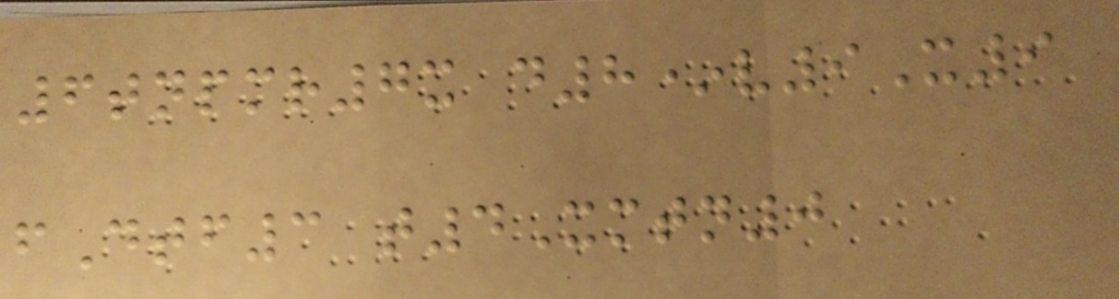6tnpmr7x d8*v9X9
fDtf3 t4Xmtn0
